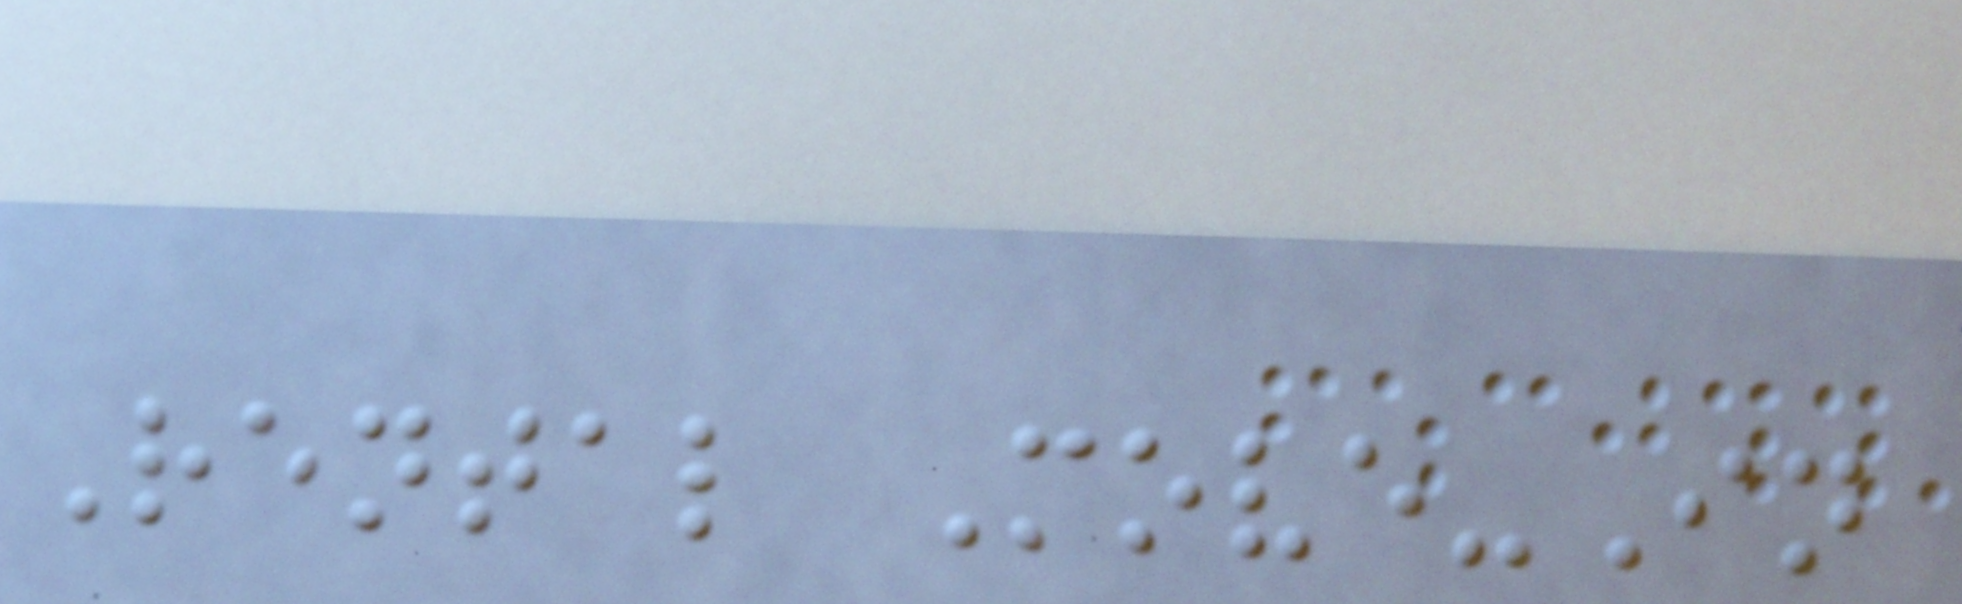Rental Move-In
